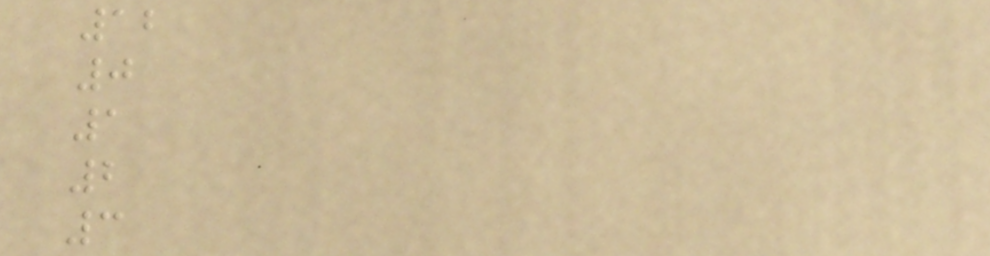12
0
1
2
3
